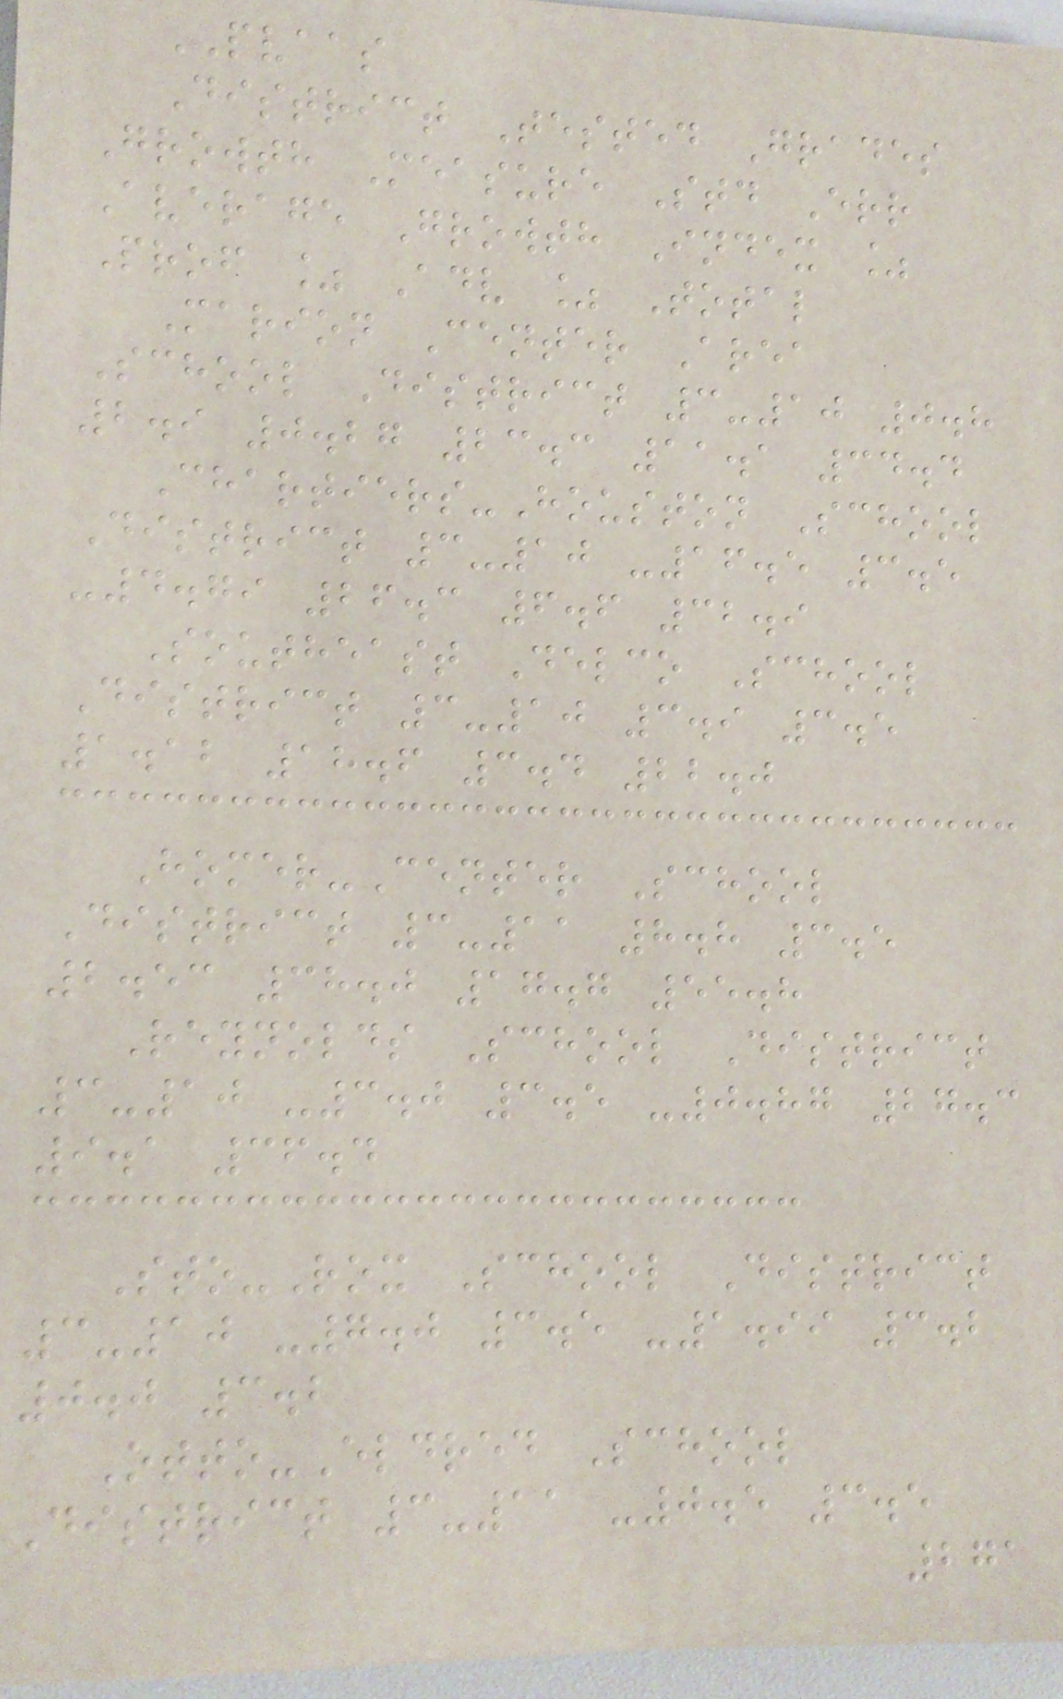PVAAS
District Tested Grades
Growth Measure Std Err
Average Growth Index %
Prof % Adv % Total
Marion Center Area
School District 3-10 0.8
2.9 0.27 23.3 11.1 34.4
Chartiers-Houston School
District 3-10 -16.5 3.5
-4.79 26.3 6.6 32.9
Southeast Delco School
District 3-10 3.9 3.5
1.12 18.6 3.4 22.0
Homer-Center School
District 3-11 8.8 3.5
2.53 38.0 17.7 55.8
Reynolds School District
3-10 -3.0 3.5 -0.87 27.3
9.1 36.4
Sto-Rox School District
3-10 -7.0 3.5 -1.99 3.2
0.0 3.2
Otto-Eldred School
District 3-11 -0.5 3.5
271
